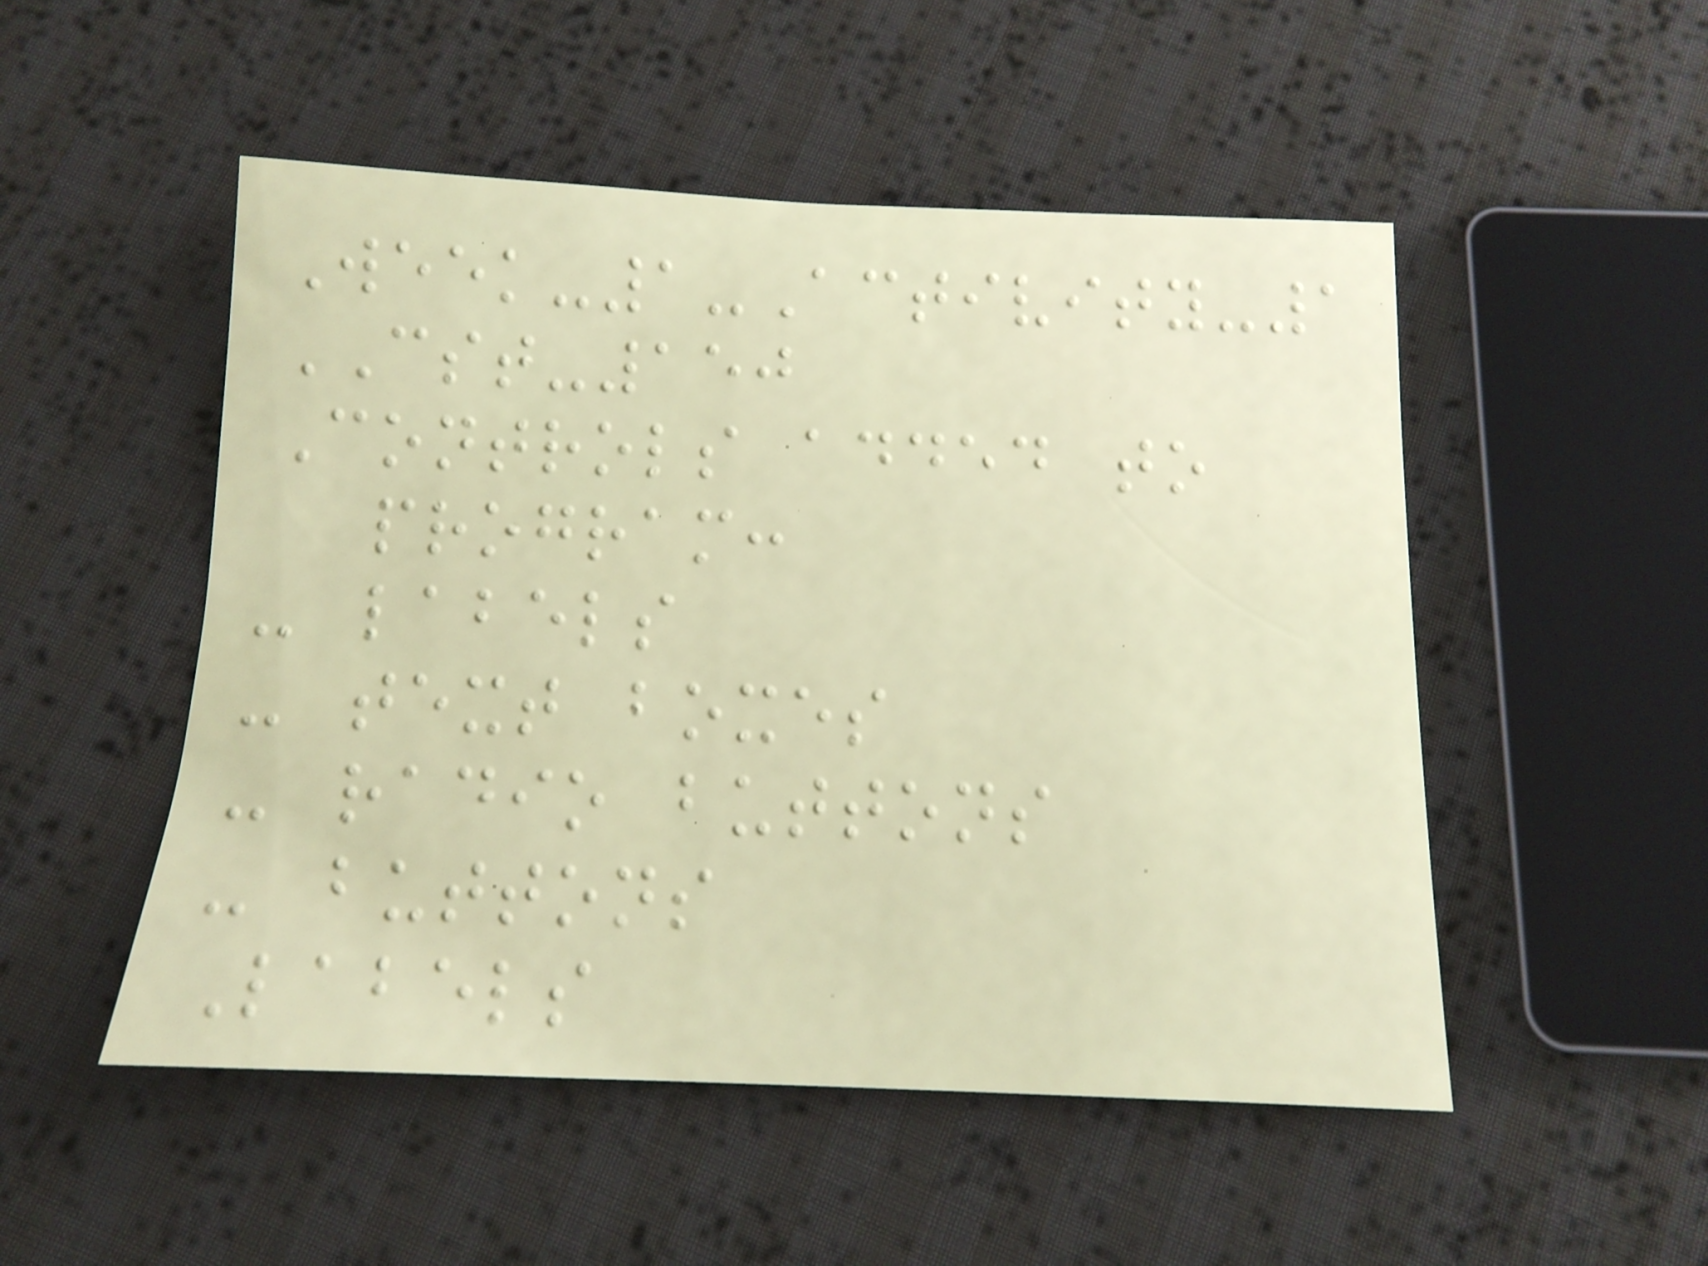Week-1-Activity-1
CST-150
Controls added to
program:
- labels
- text boxes
- radio buttons
- buttons
Labels
